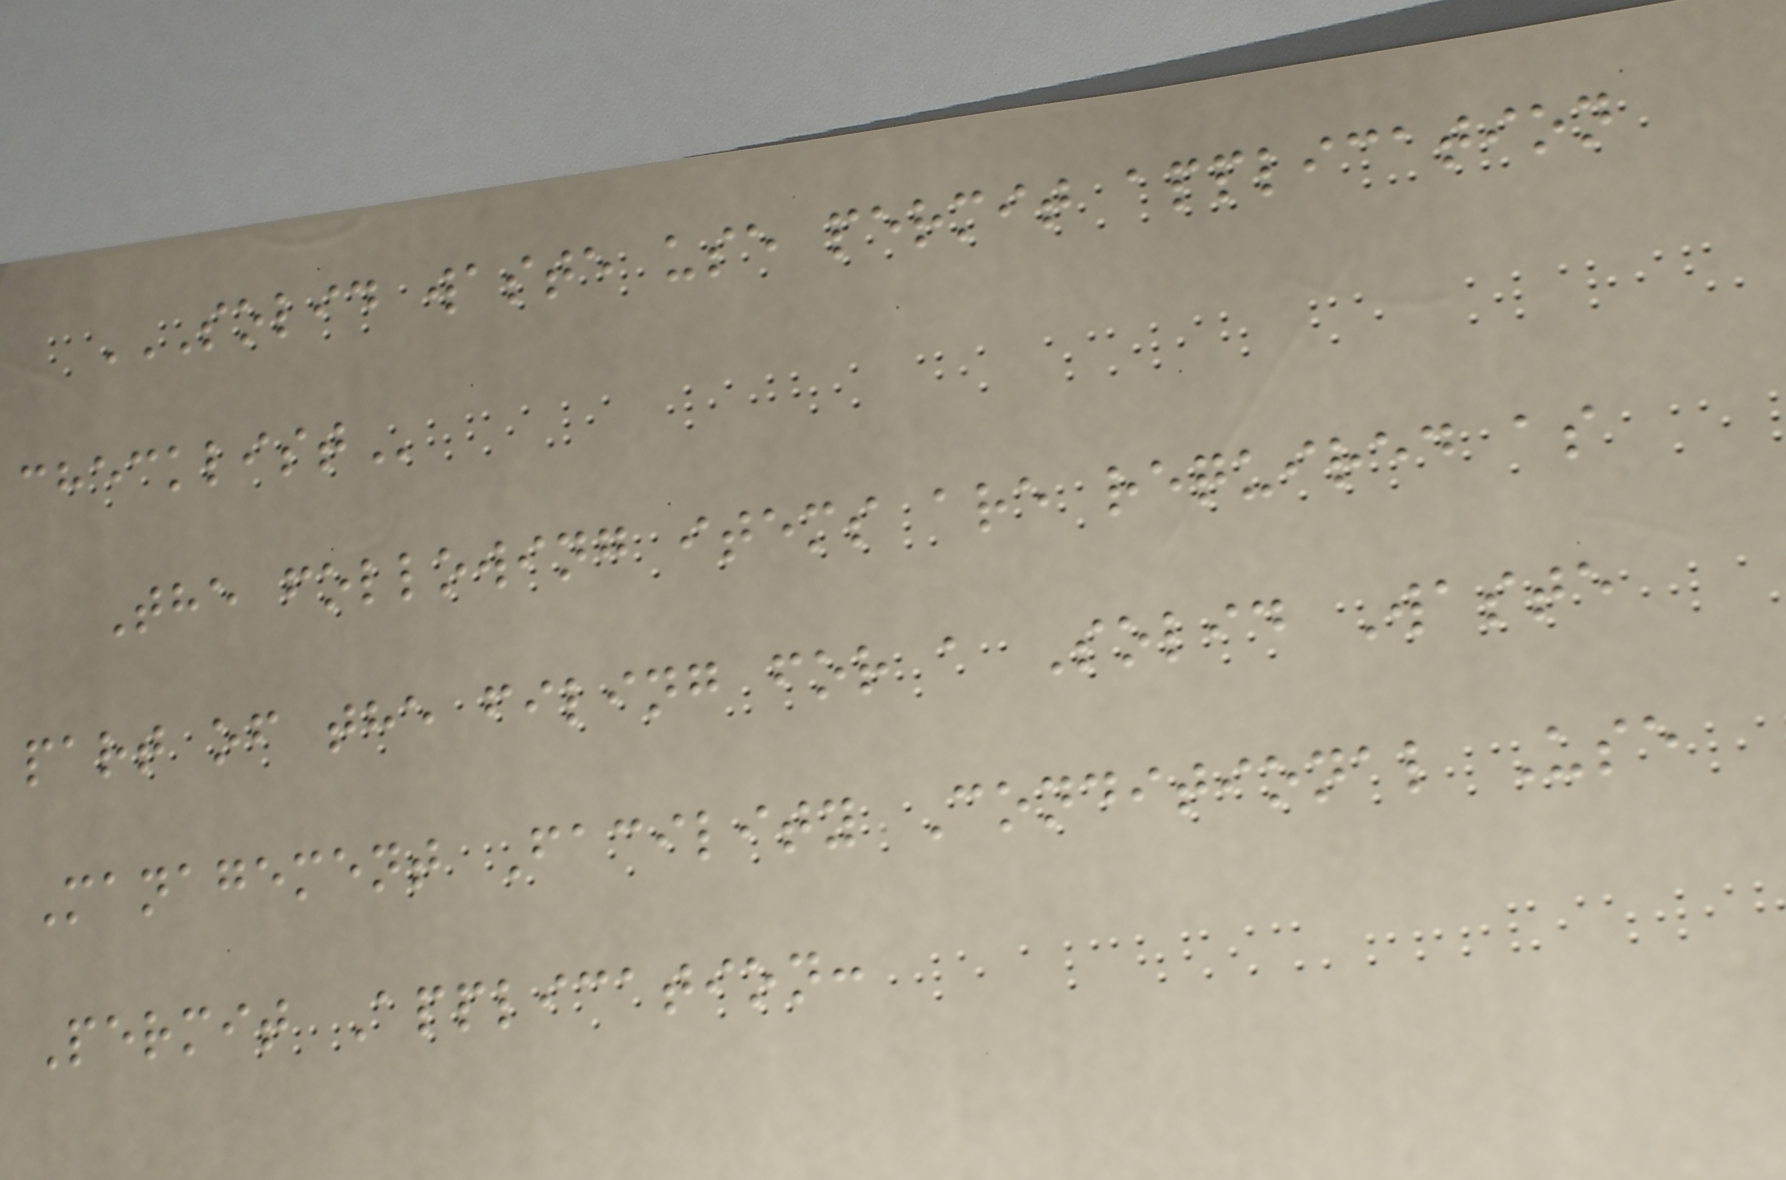SOLID WASTE USE PERMIT APPLICATION
CHECKLIST
The following items are required as
part of the filing for a Solid Waste
Management Facility Conditional Use
Permit Application:
